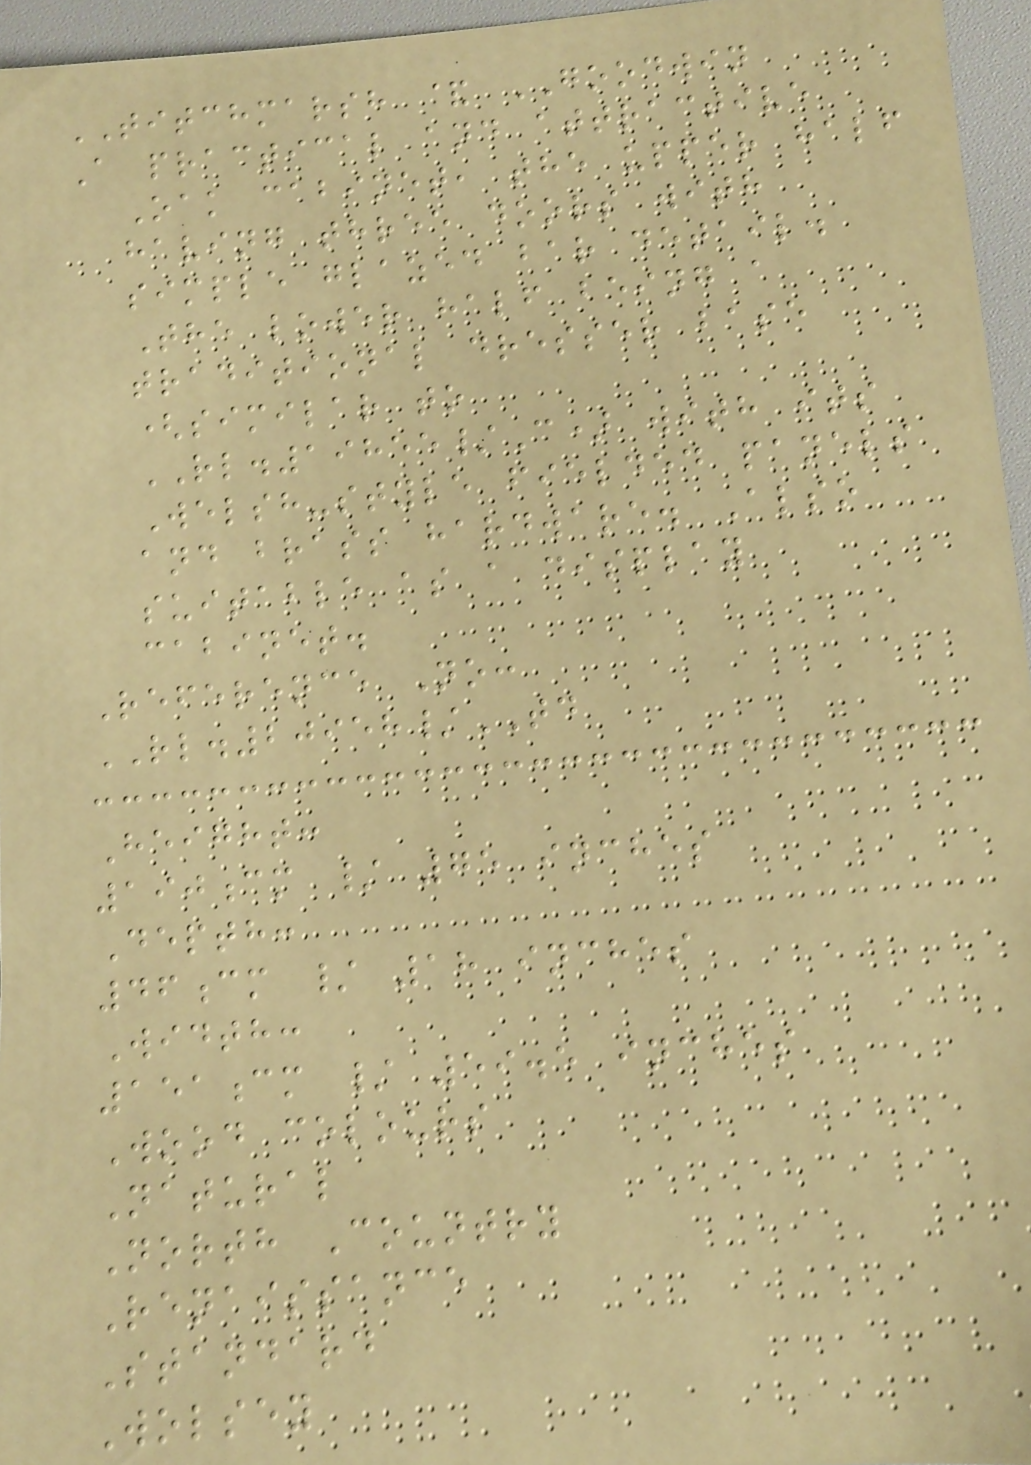TITCHMARSH & GOODWIN
A practical and attractive
Oak cabinet, the upper half
having three doors with
simple glazed bar detail.
The lower half being a
traditional dresser base
(similar to
RL.19855/C) with its
Welsh-style fielded panels
and brass hardware. Also
suitable as a display
cabinet.
Reference No:
RL.20958/TD
Height:
190cm / 75 inches
Depth:
46cm / 18 inches
Width:
151cm / 59.5 inches
Wood colours
Natural
North Country
Renaissance
Standard
Wolsey
